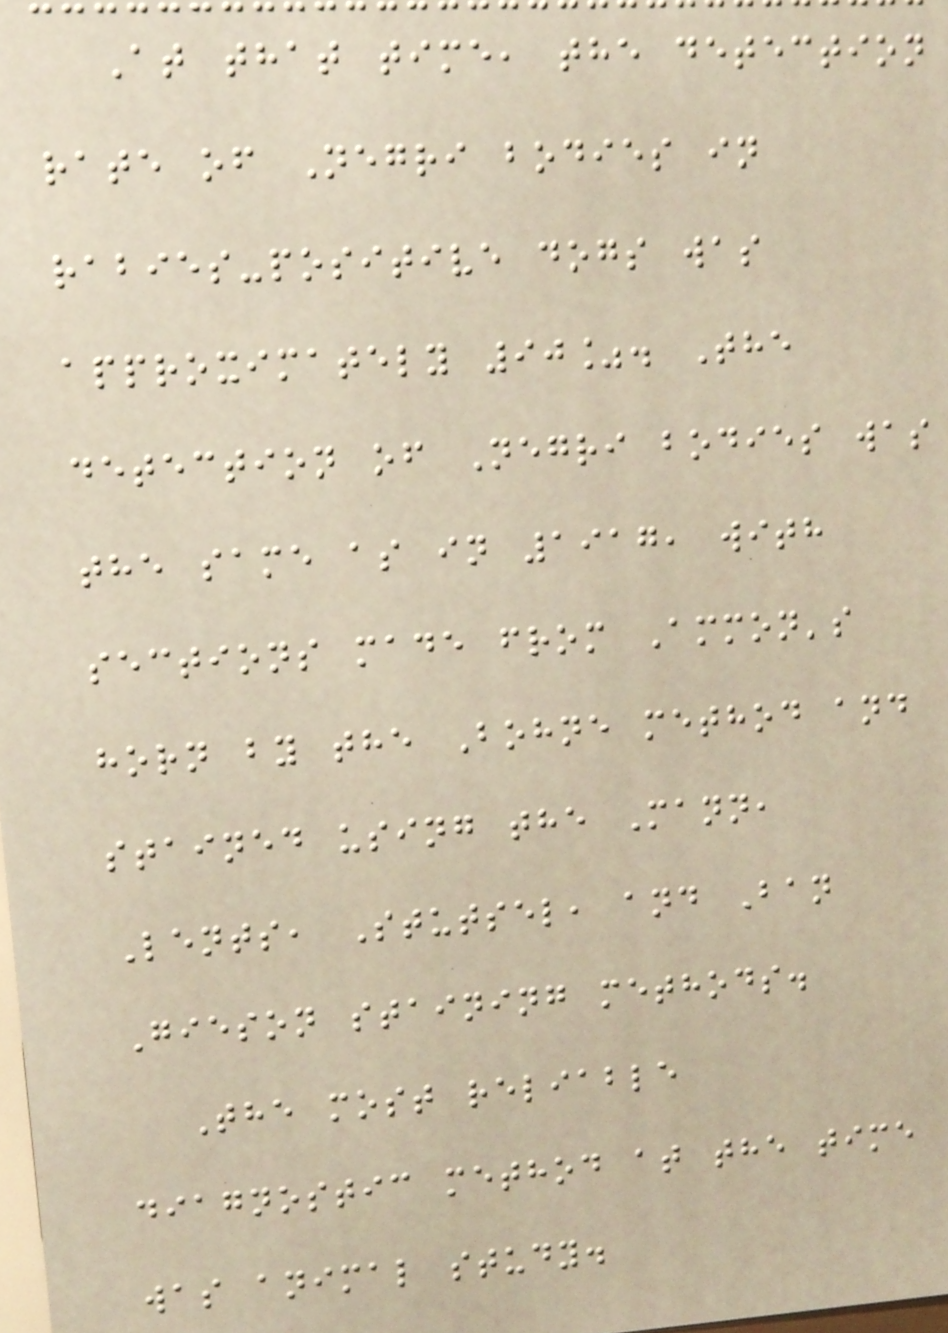At that time, the detection
rate of Negri bodies in
rabies-positive dogs was
approximately 90%. The
detection of Negri bodies was
the same as in 1917, with
sections made from Ammon's
horn by the Bohne method and
stained using the Mann,
Lents, Stutsel, and Ban
Gieson staining methods.
The most reliable
diagnostic method at the time
was animal study.
